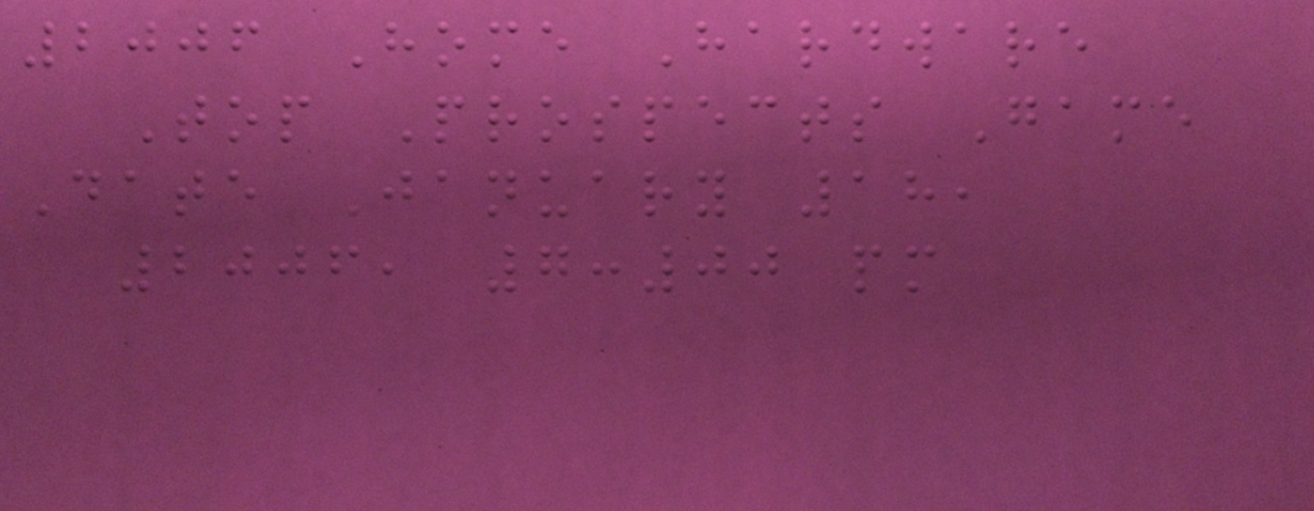2006 Home Hardware
Top Prospects Game
Date January 18,
2006, 7:00 pm
